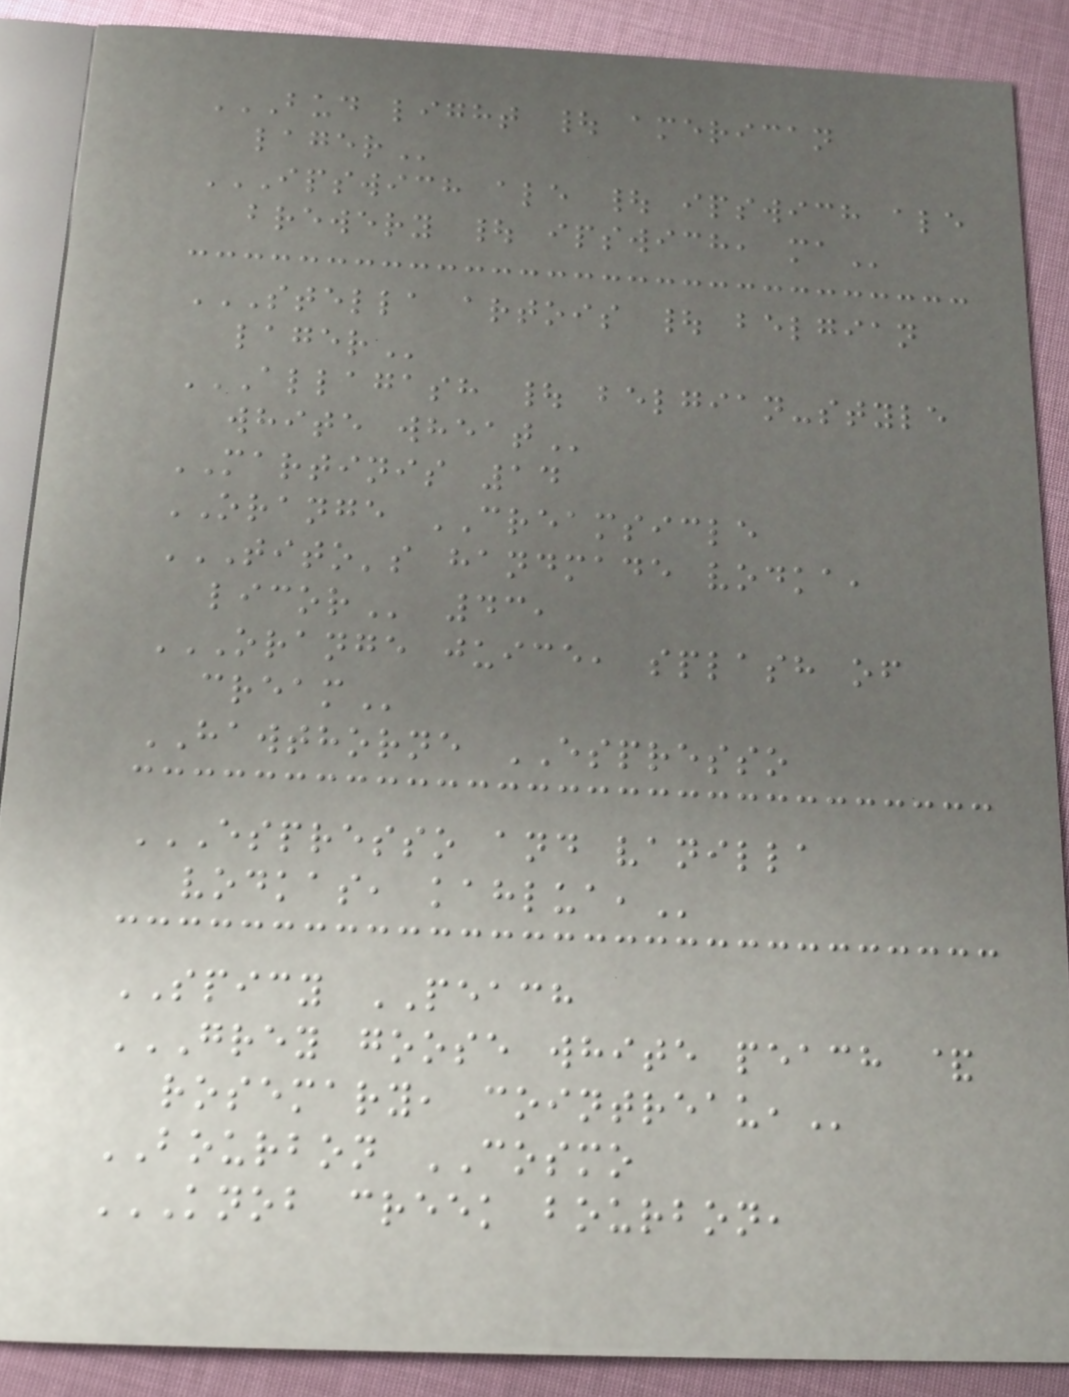BUD LIGHT | AMERICAN
LAGER
IPSWICH ALE | IPSWICH ALE
BREWERY | IPSWICH, MA
STELLA ARTOIS | BELGIAN
LAGER
ALLAGASH | BELGIAN-STYLE
WHITE WHEAT
MARTINIS 14
ORANGE CREAMSICLE
TITO'S HANDMADE VODKA,
LICOR 43,
ORANGE JUICE, SPLASH OF
CREAM
HAWTHORNE ESPRESSO
ESPRESSO AND VANILLA
VODKAS, KAHLUA,
SPICY PEACH
GREY GOOSE WHITE PEACH &
ROSEMARY, COINTREAU,
BOURBON COSMO
KNOB CREEK BOURBON,
